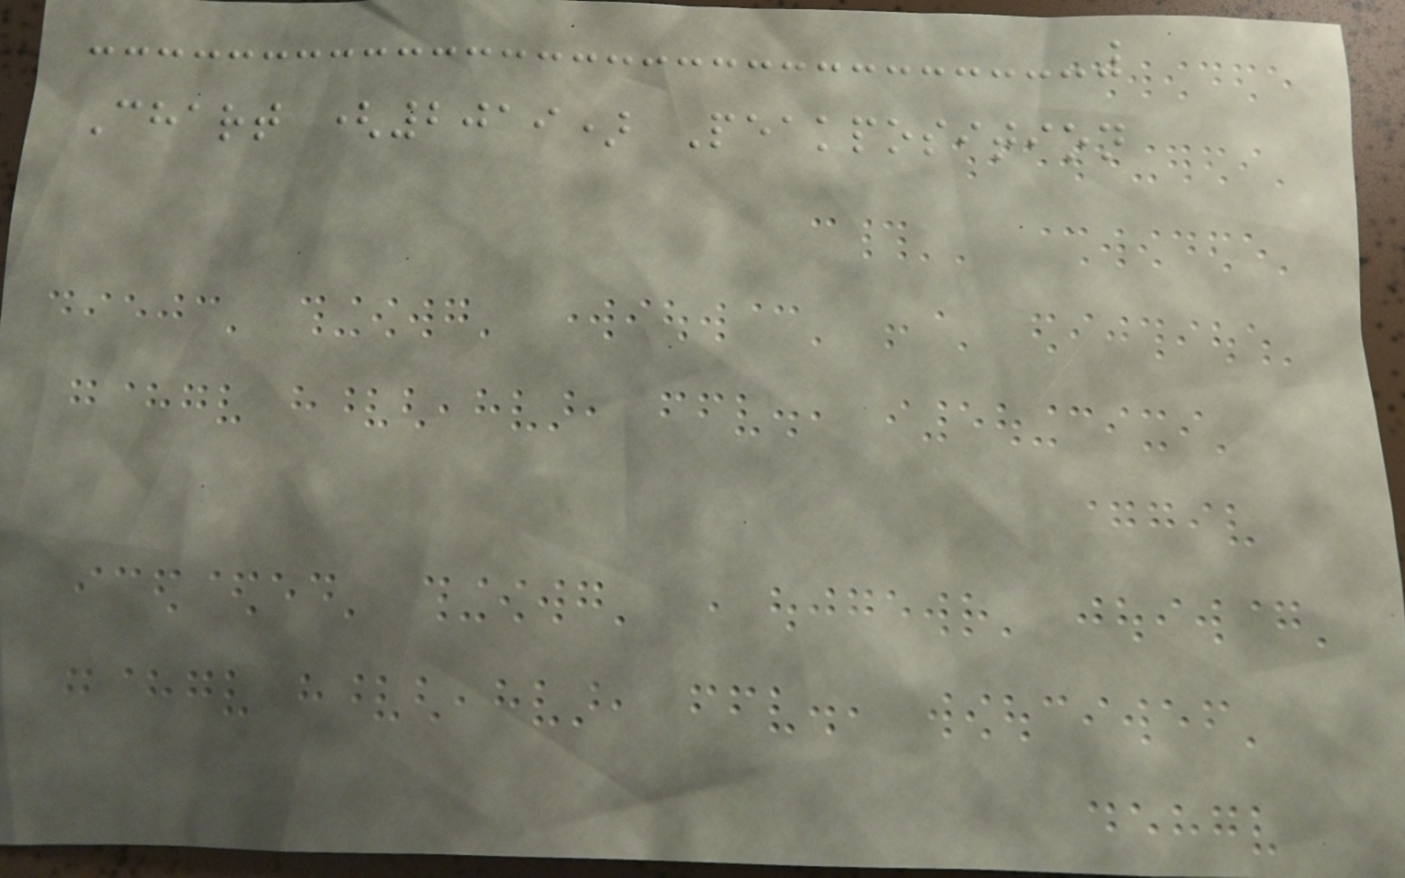Chart (2019) Peakposition
